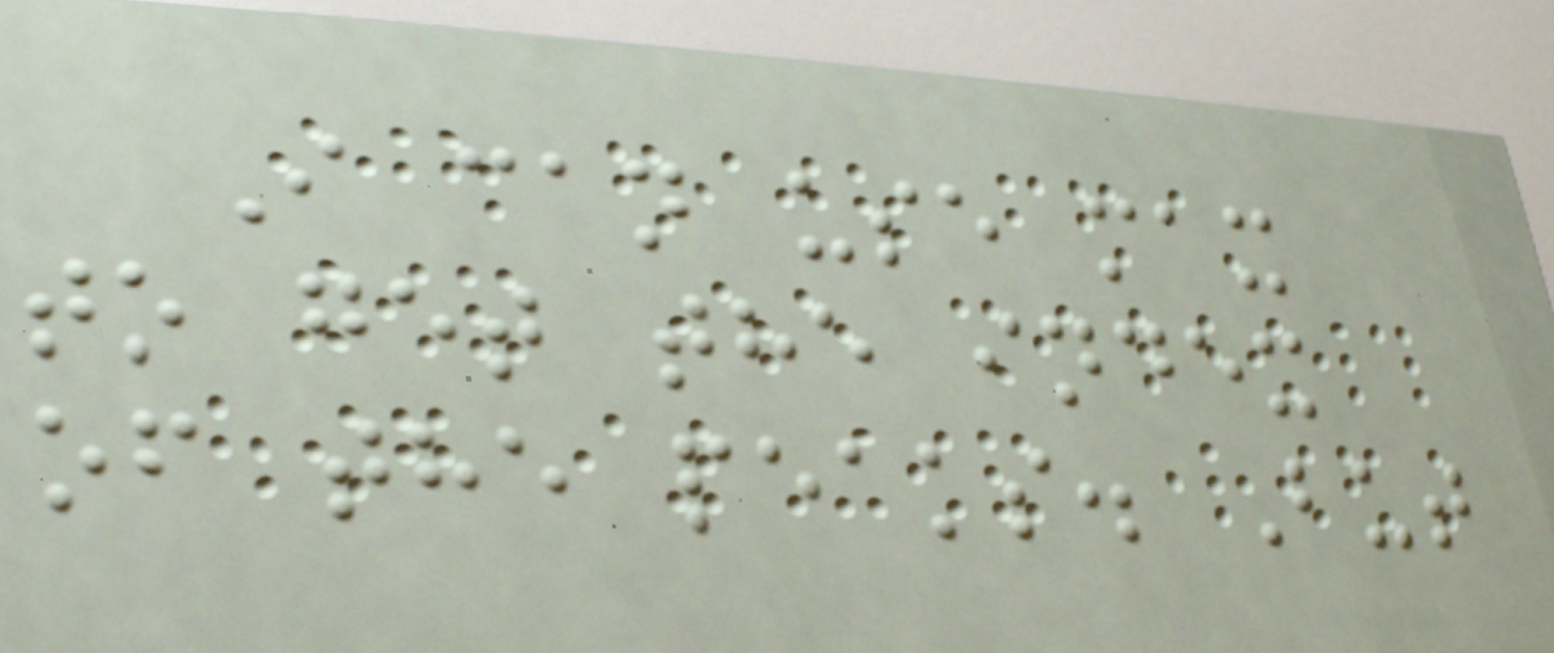I can use max
to get the index
of the peaks. But
